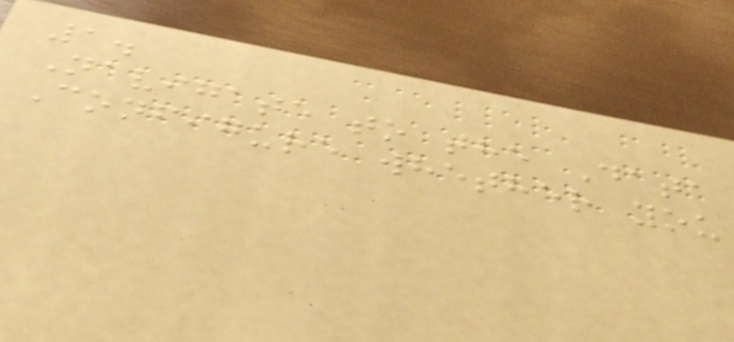1.
Navigate to the Data
Configure whether you
